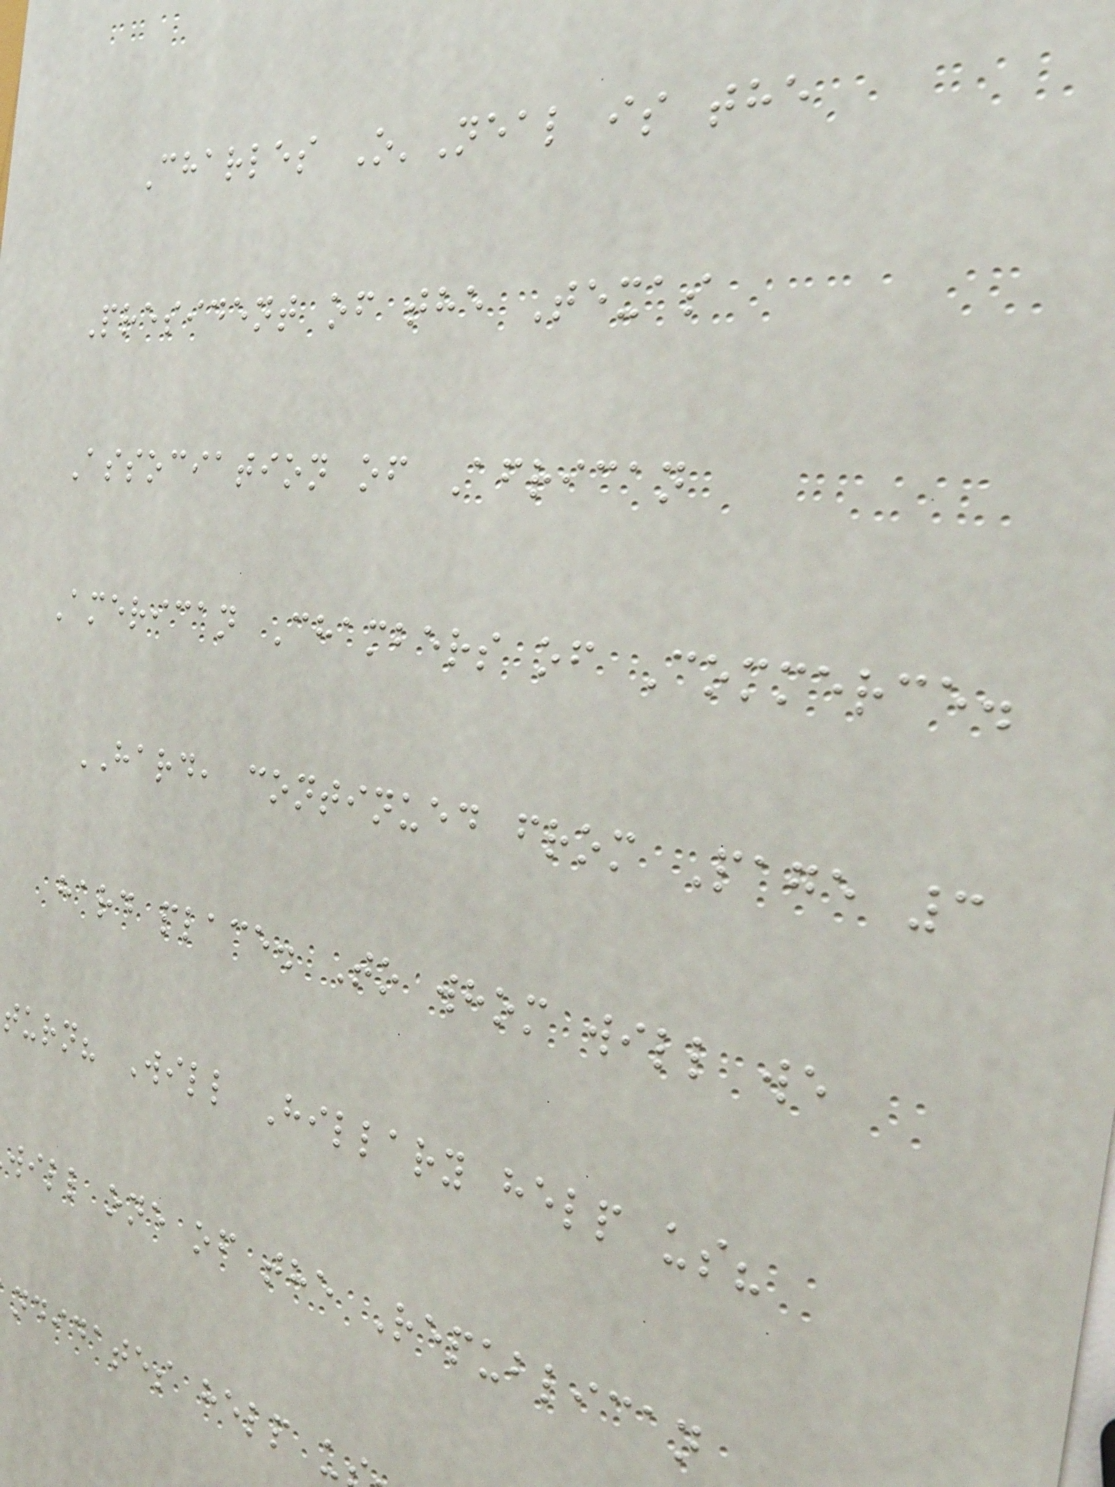Charles O'Neal is the
President of the Texas
Association of African
American Chambers of Commerce.
HARD, continued from Page 3
hard place. To whom will we
turn? Will Hillary help us?
will one of the Republican
ndidates help u
